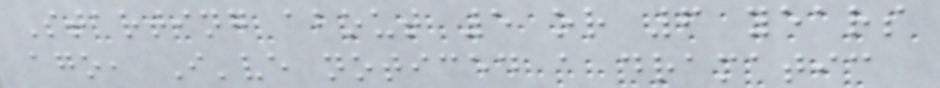Starting about 5 or 6 years
ago, I've noticed a dramatic
